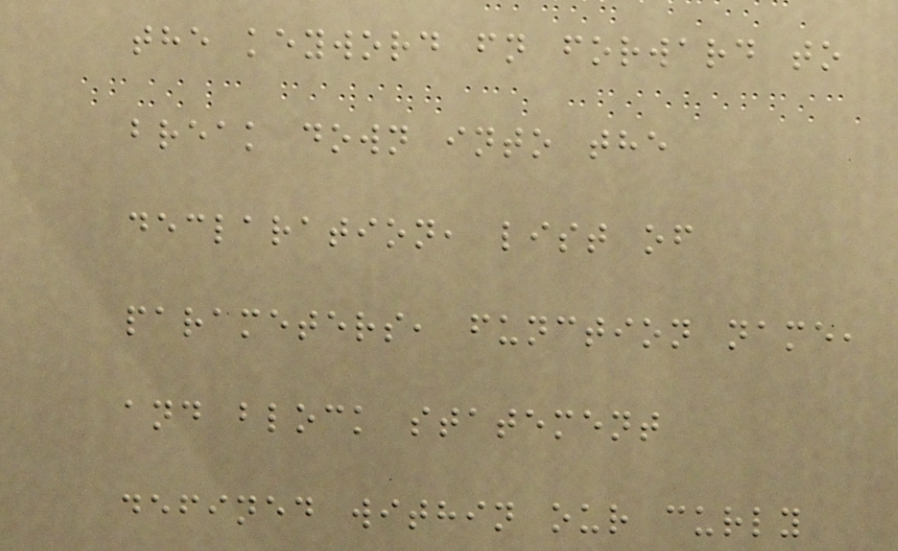the keyword fn forward to
break down into the
declaration, list of
parameters, function name,
and block statement
defined within our curly
